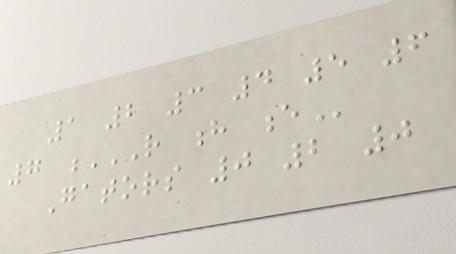1 2 3 4 5 6
7 R H E
Gators 0 2 0
